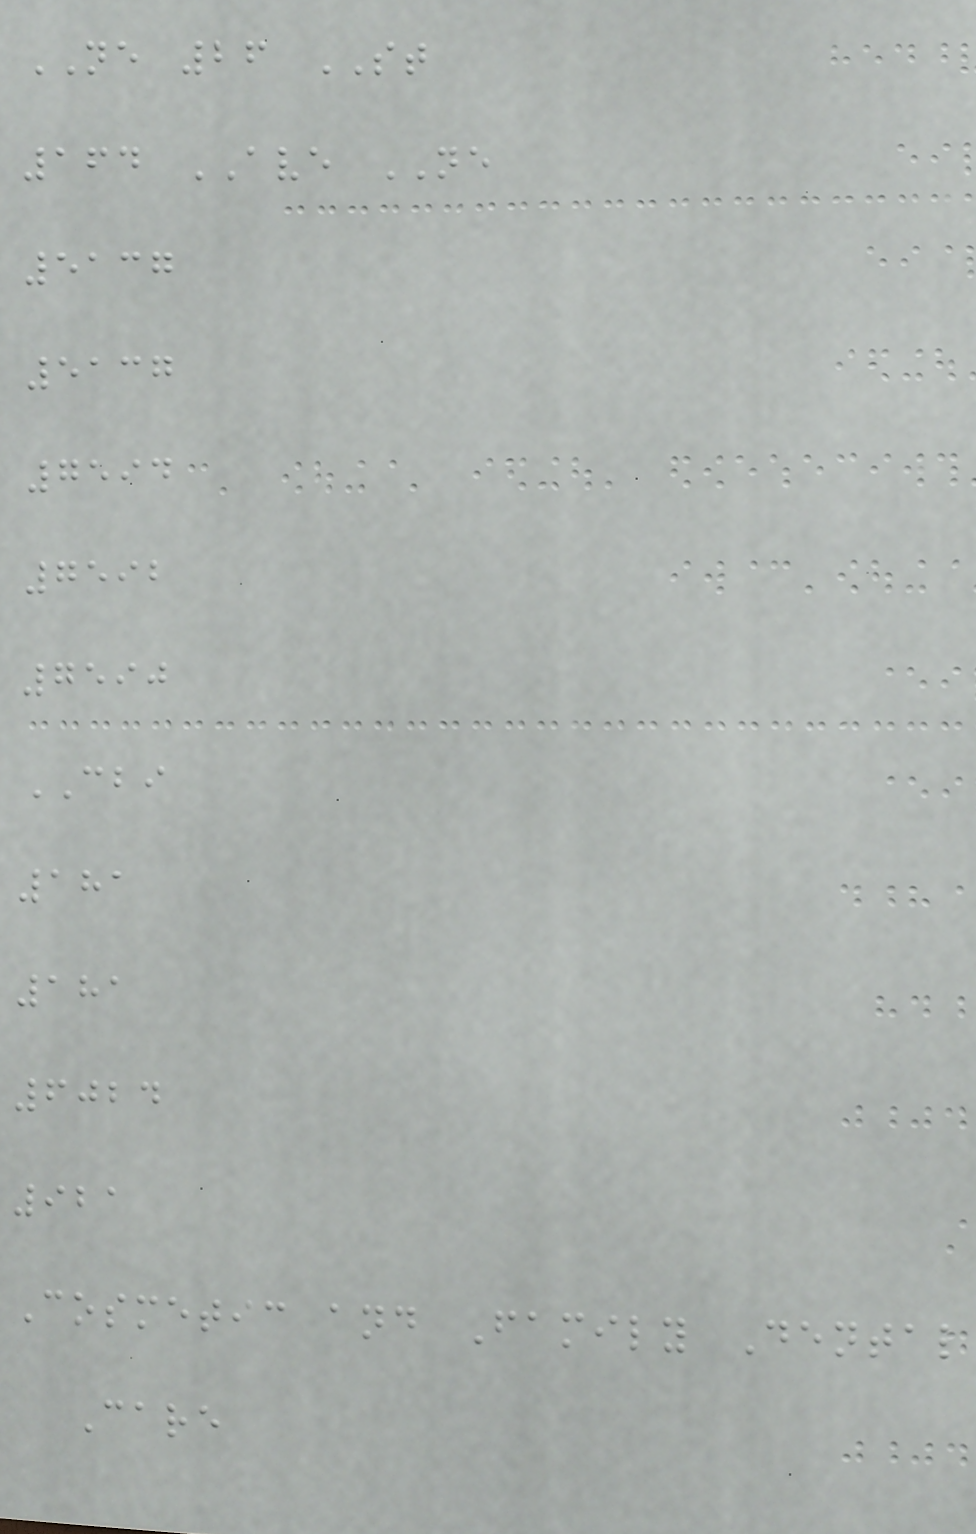NE 26 ST
164 AVE NE
5137
5137
7594
7592
7590
CBI
181
181
6024
921
Cosmetic and Family Dental
Care
